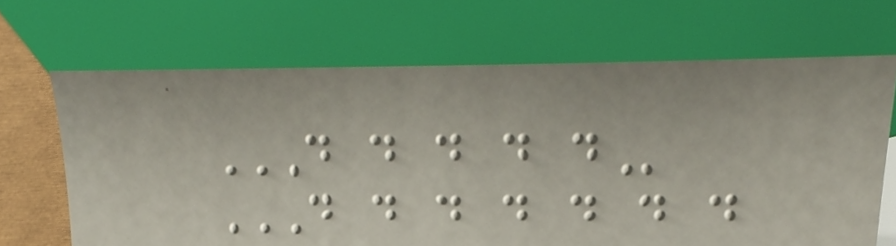D D D D D
D D D D D D D
